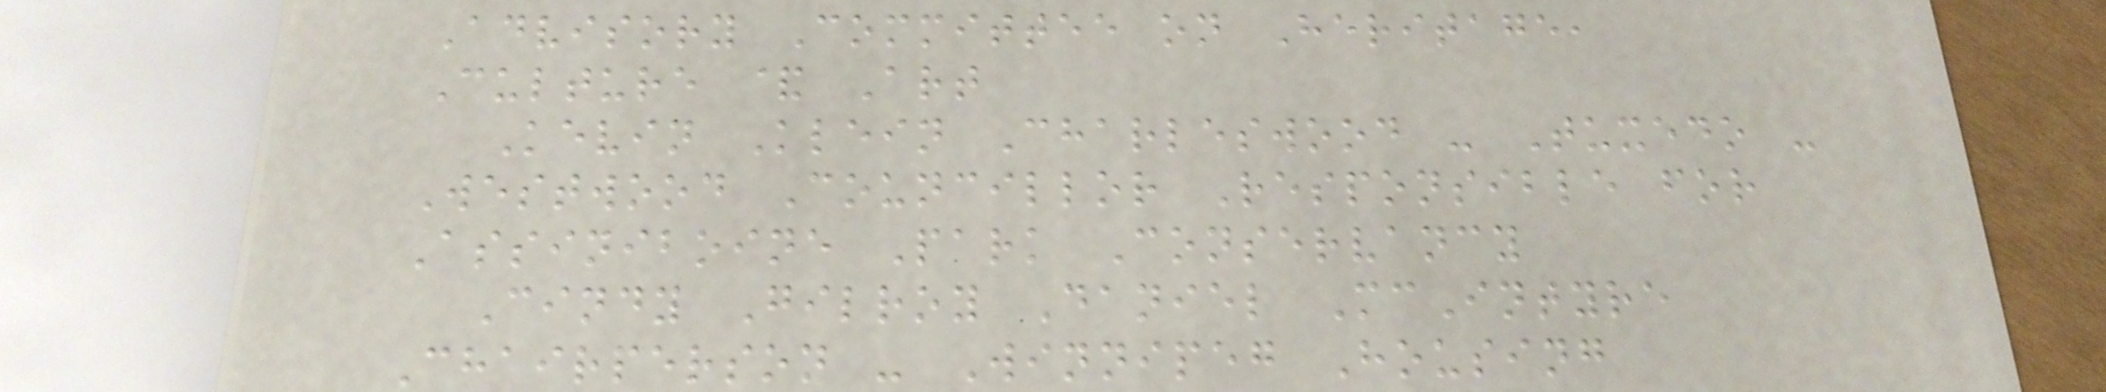Advisory Committee on Heritage,
Culture & Art
Kevin Klein Charleswood - Tuxedo -
Westwood Councillor Responsible for
Assiniboine Park Conservancy
Cindy Gilroy Daniel McIntyre
Chairperson - Winnipeg Housing
